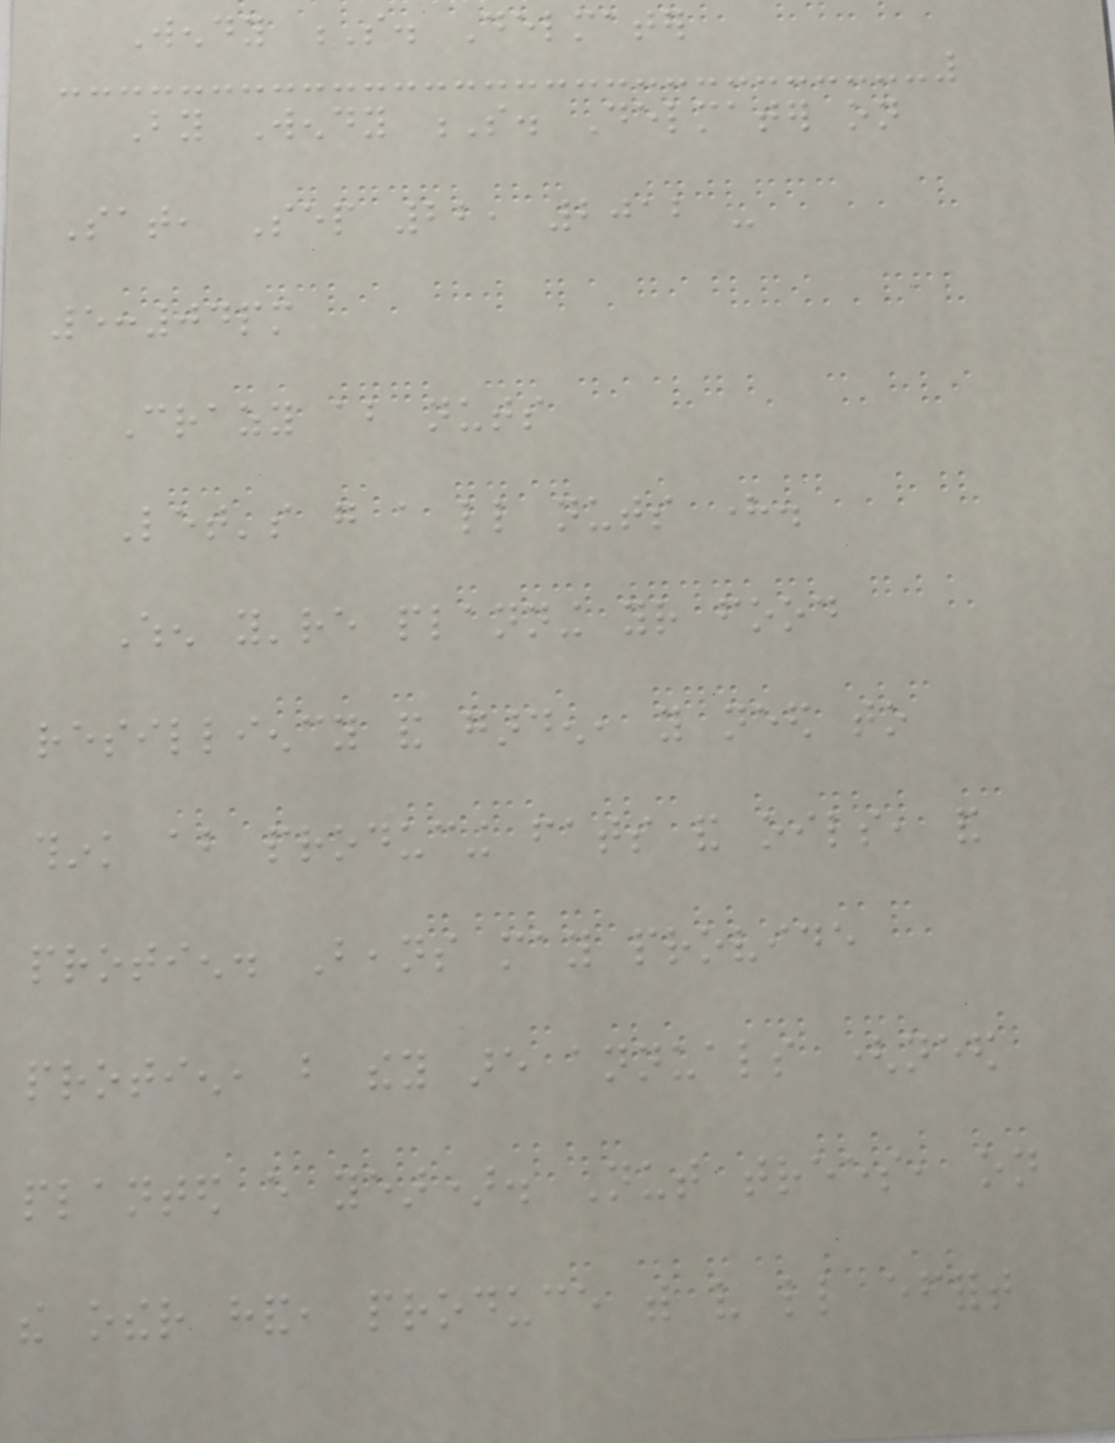Wendy S. Delmater
By Wendy S. Delmater on
Sat, Sep 22, 2012 -
5:04pm
Crazy about nuts
Let's go a little nuts here.
When you're planning your food
resilliency and garden, you need to
think about producing fats and oils, and
protien. Beans may provide
protien, but they are annuals (need
planted every year). Nut trees, on
the other hand, produce with very little effort
